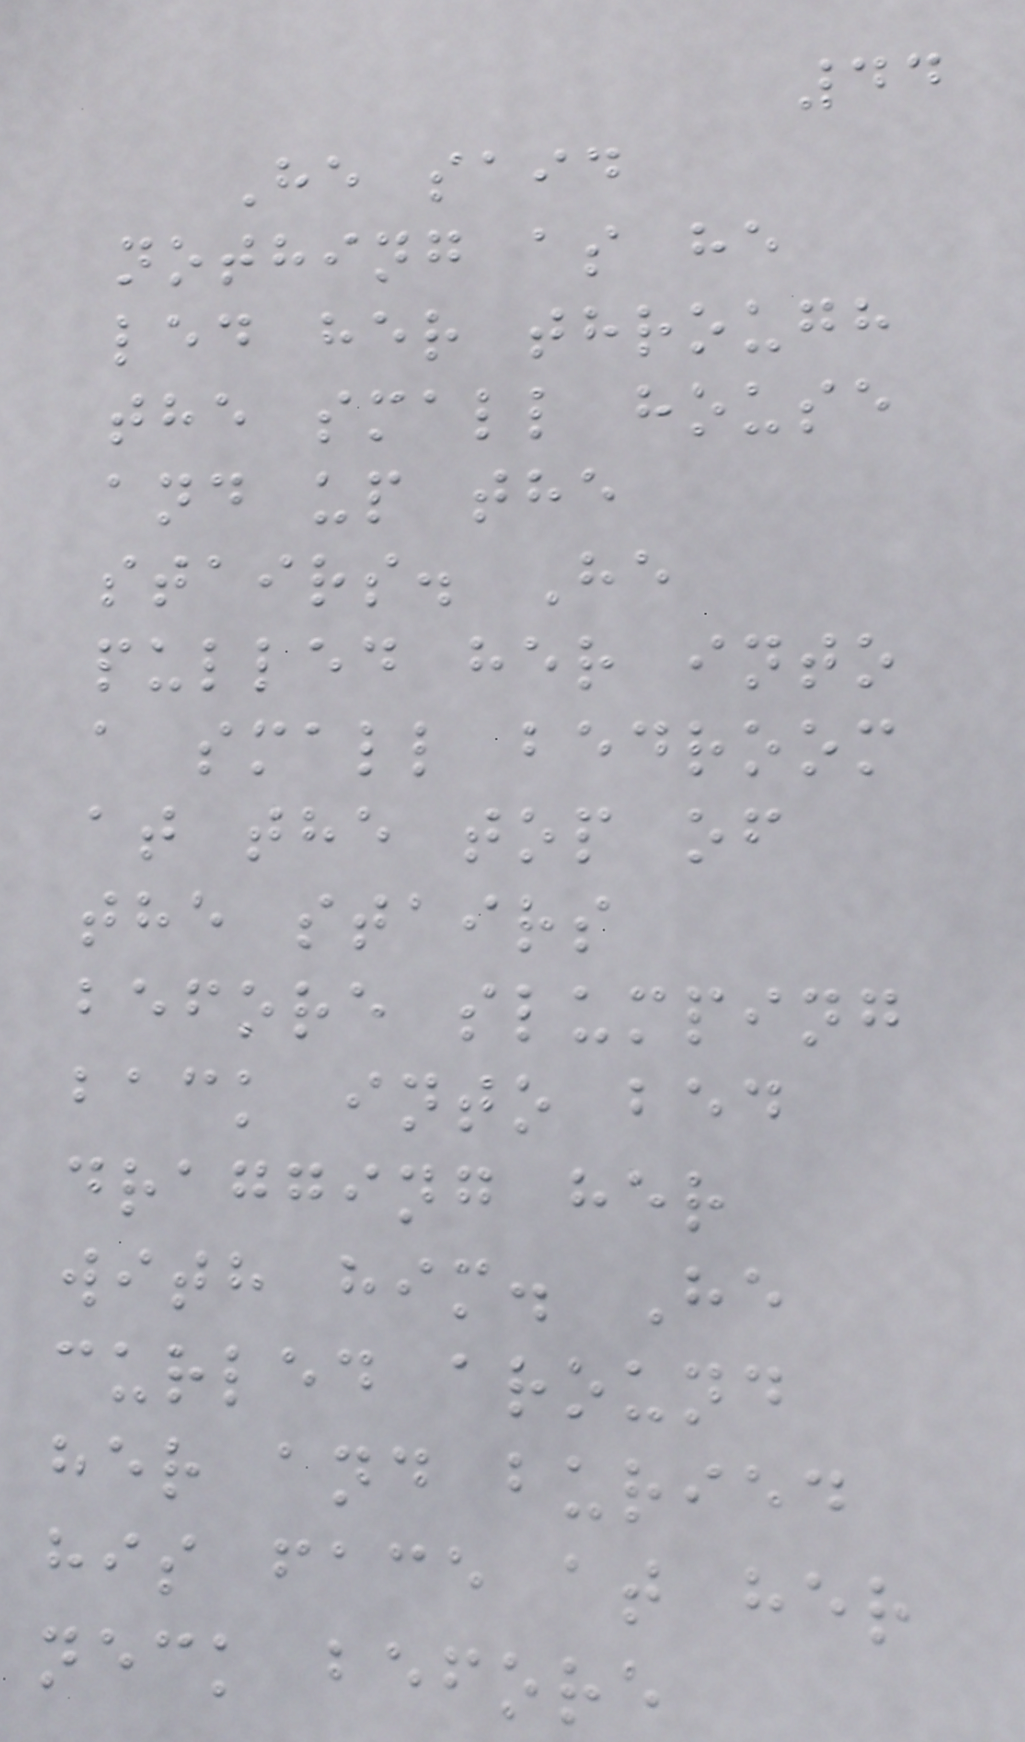44
He said
nothing as he
led her through
the small house
and up the
stairs. He
pulled her into
a small bedroom
at the top of
the stairs
before slumping
back into bed
dragging her
with him. He
curled around
her and buried
his face at her
neck before
